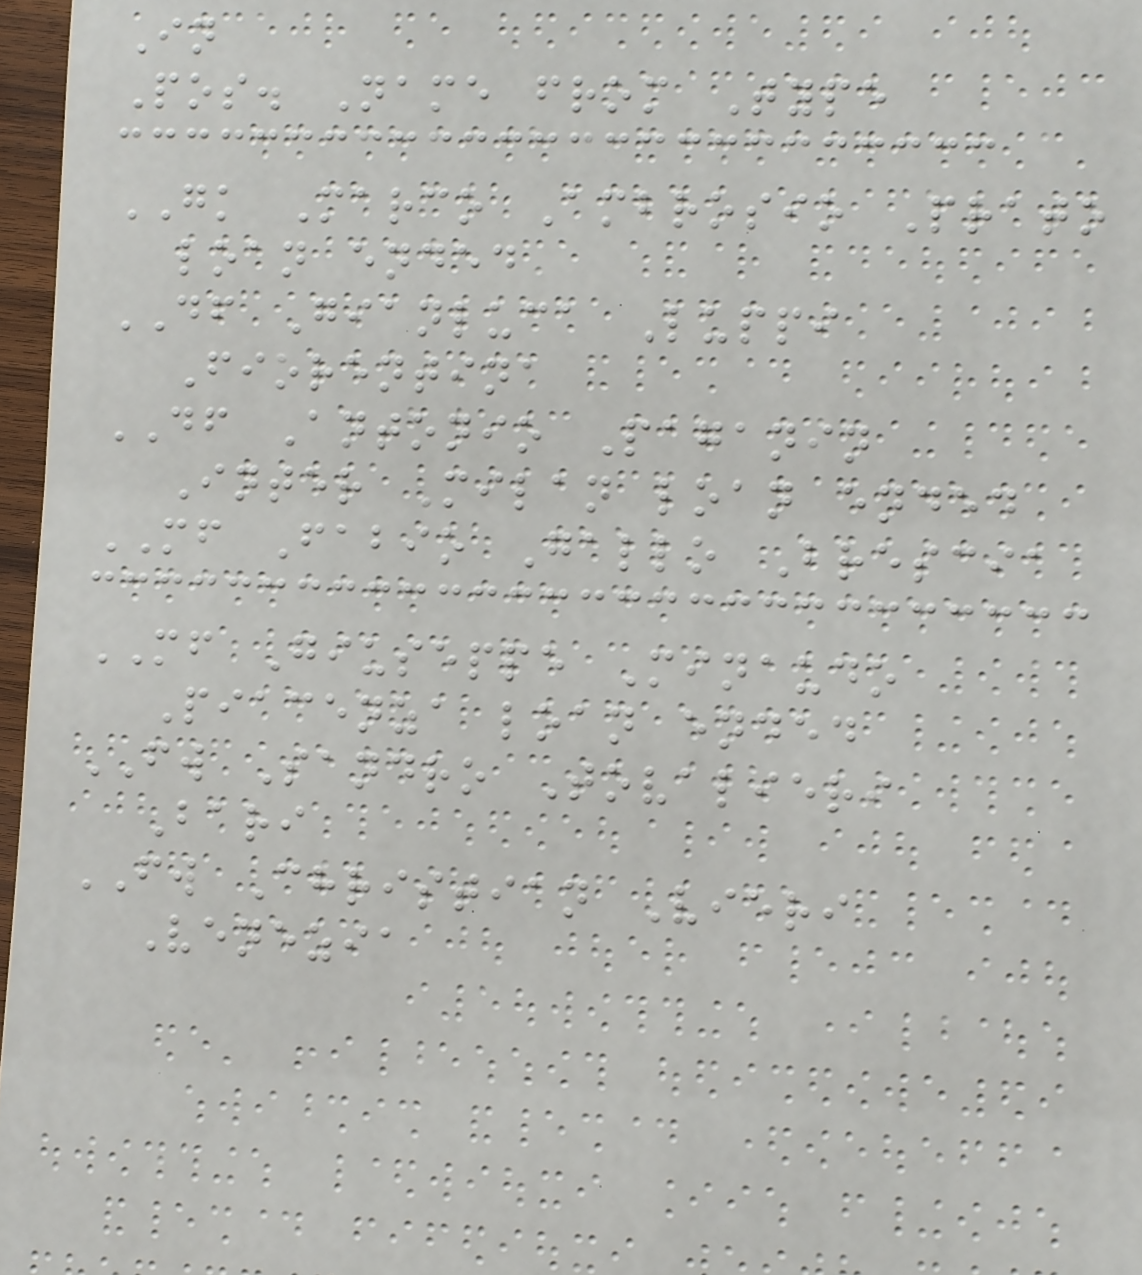In
Pos. Name from Type
GK Marco Ambrosio Prato
loan ended
DF Gianluca Luppi
Fiorentina
DF Antonio Paganin
Inter Milan loan ended
MF Fabio Gallo Brescia
MF Giuseppe Minaudo
Piacenza loan ended
FW Sandro Tovalieri
Bari
FW Christian Vieri
Venezia
